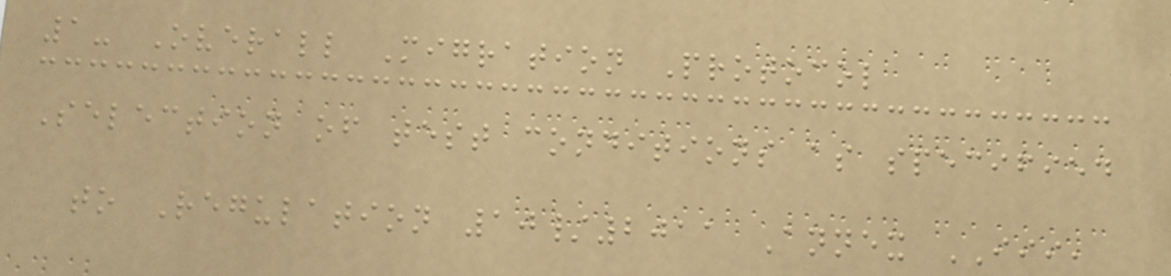1- Overall Migration Protocol
Selection of test conditions as specified
to Regulation 10/2011 Annex III,
